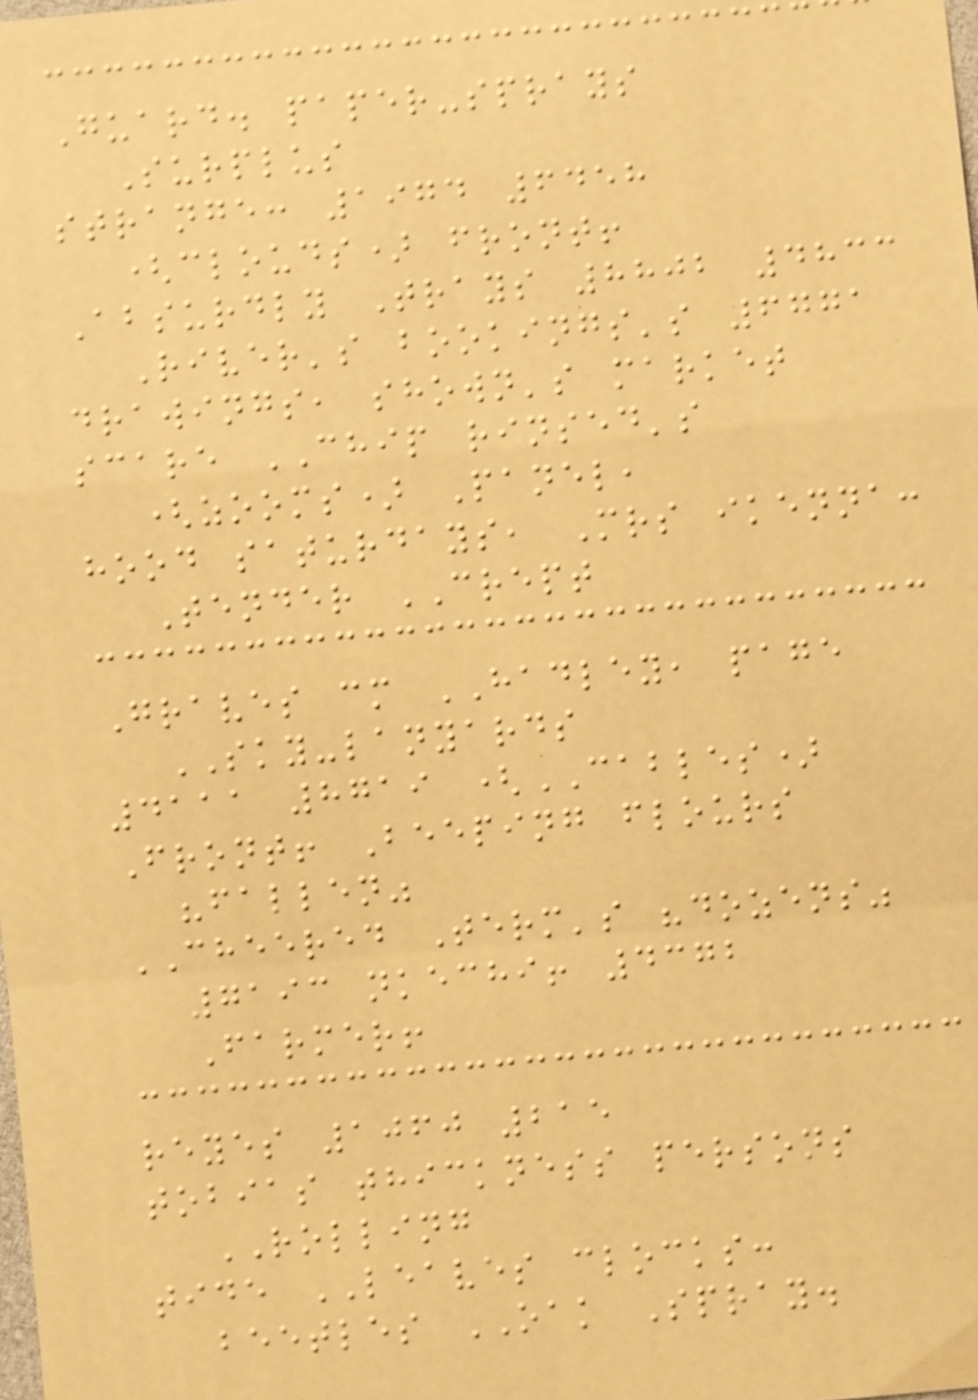Guard. paper-sprays
Surplus
strange: 1974 6458
(clouds) front!
Absurdly Trays 8802 4833
River's bookings's 6771
drawings, shown's market
scare CHIP rinsed's
(zooms) Panel,
hood saturdays, Mrs ikenna:
Tender CREPT
Graves cm HADLEY, page
SKY-lanyards
4111 8719 (CABLES)
Front! Beeping flours
"fallen"
CHEERED Term's "dozens"
7193 nkechi! 4372
Farmer!
reyes 1060 215
tobias thickness persons
ROLLING
tide LEAVES clocks:
beetles OAK Spray.
